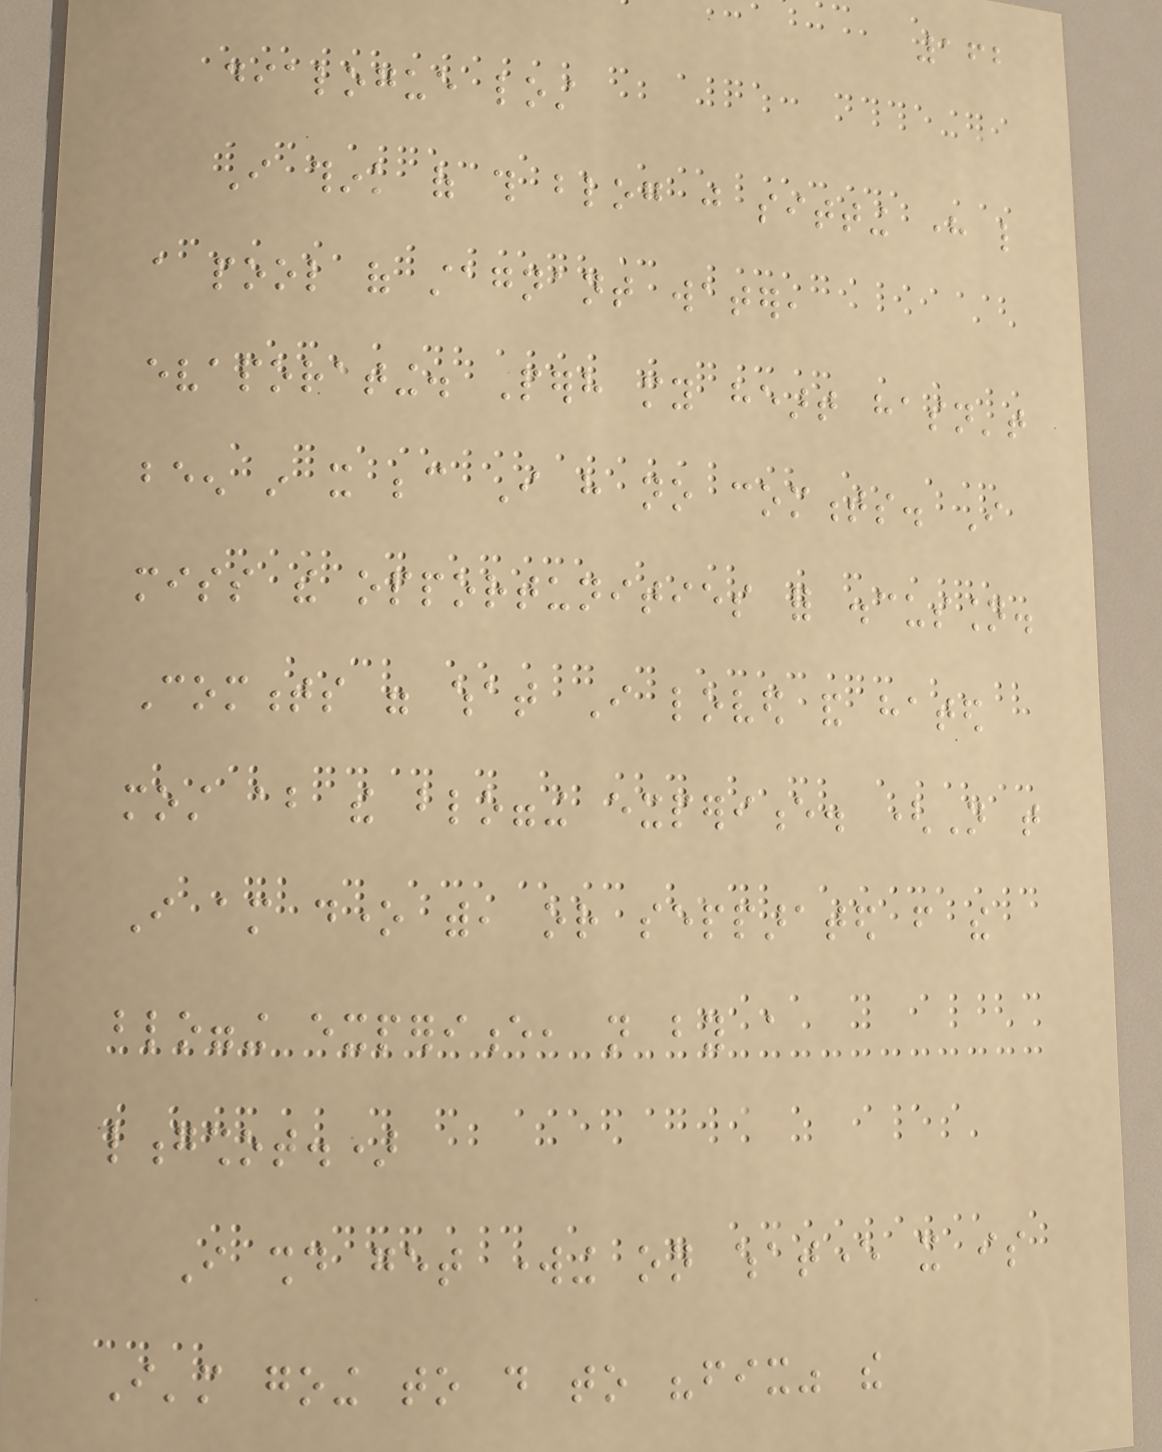162
dialogue lost
I think of this blog just sitting here like
a pool of stagnant water,
evaporating. Perhaps my heart hasn't
been in it because I have no comments. I
miss the opportunities for discussion.
Comments were what I loved and hated
most about the blogging experience. (Not that
I am done with, or sepparated from the
blogging experience, not by a
longshot.)
I should get working on whatever it is
I'm going to do to "fix" the
